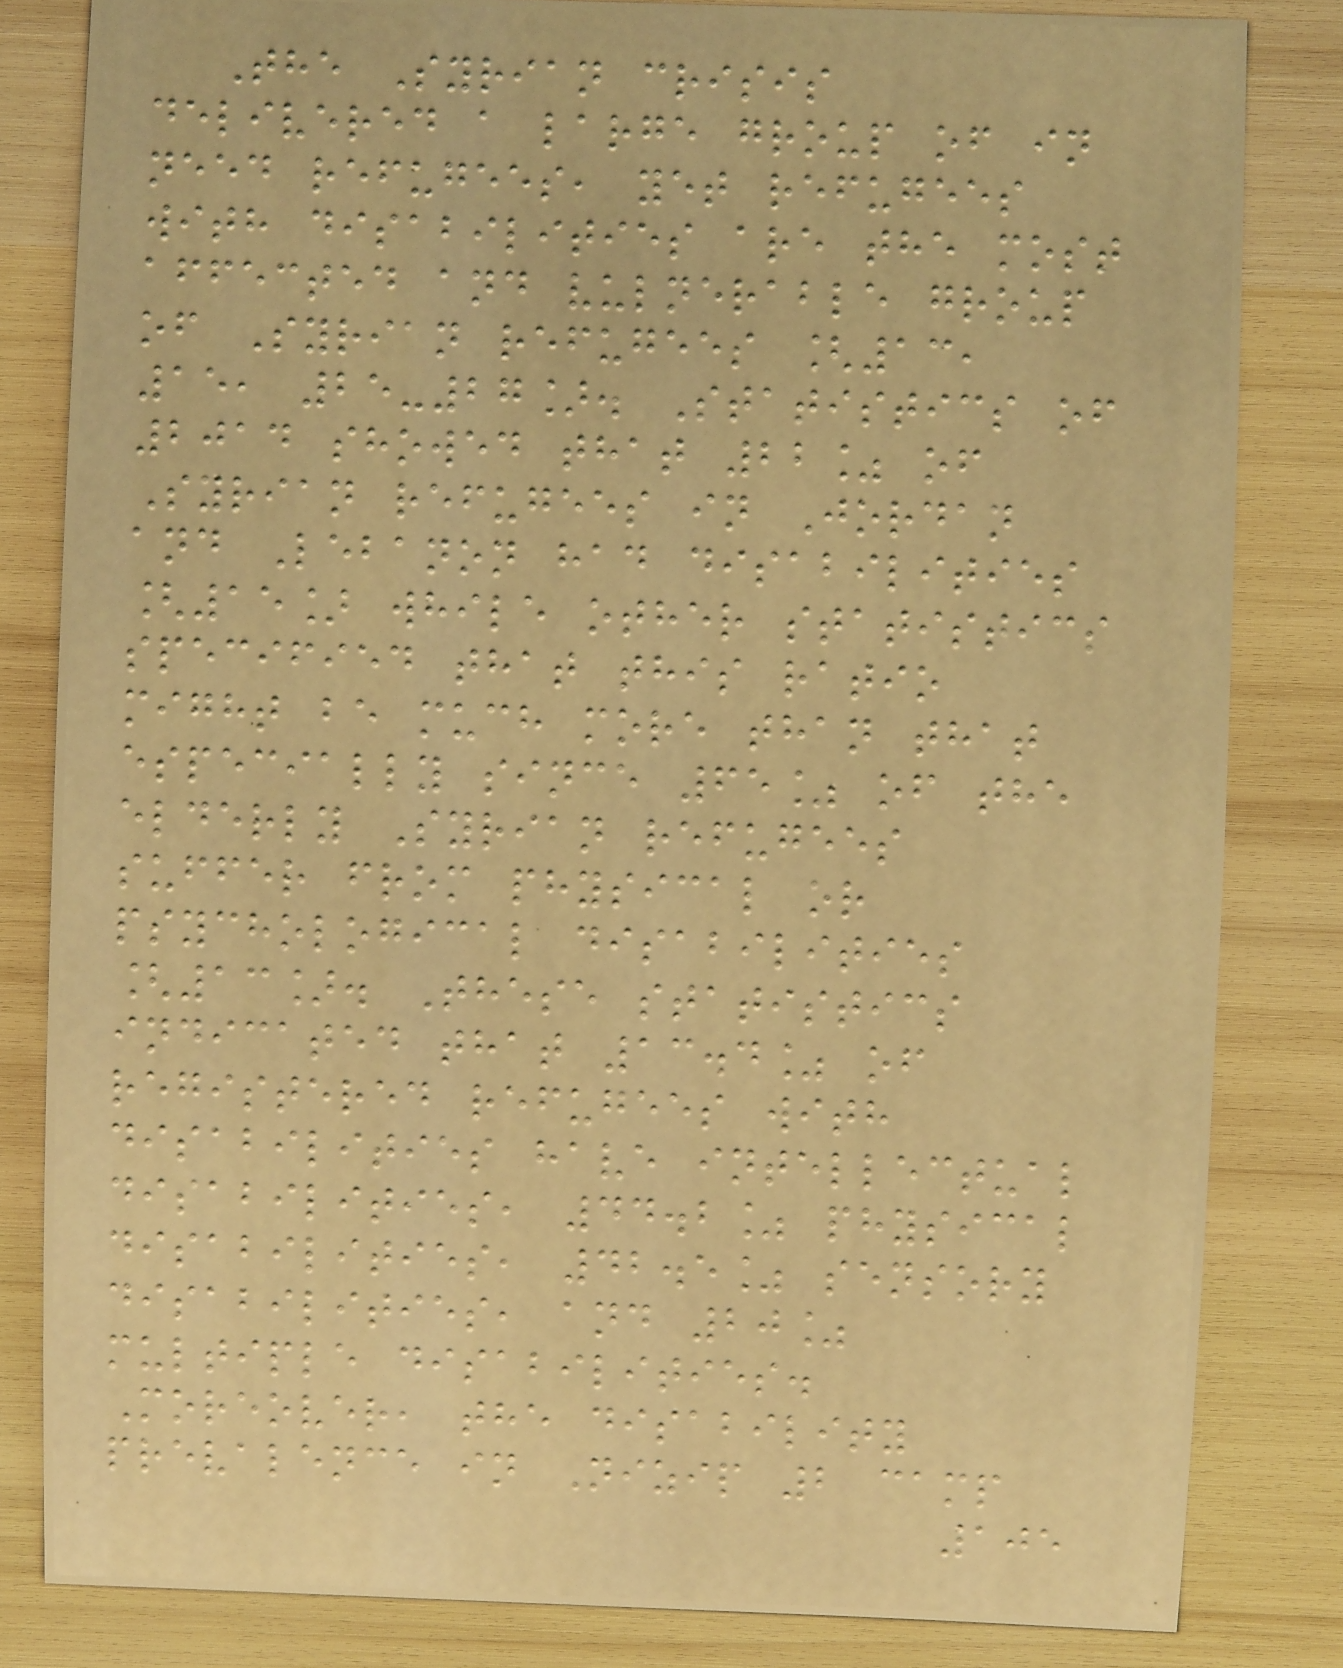The Syrian crisis
delivered a large group of in
need refugees, yet refugees
with disabilities are the most
affected and vulnerable group
of Syrian refugees [13,
15, 25-27]. Statistics of
2014 showed that 22% of
Syrian refugees in Jordan
and Lebanon had disabilities
[15] while other statistics
specified that this ratio
might be much more than that
especially since 65% of the
elderly Syrian refugees
suffer from physical or
psychological disabilities
[13]. These statistics
indicated that 13.4% of
registered refugees with
disabilities have intellectual
disabilities, 44.2% physical
disabilities, 42.5% sensory
disabilities, and 20%
multiple disabilities.
Moreover, the disability
prevalence in Nizip 2 camp
105
